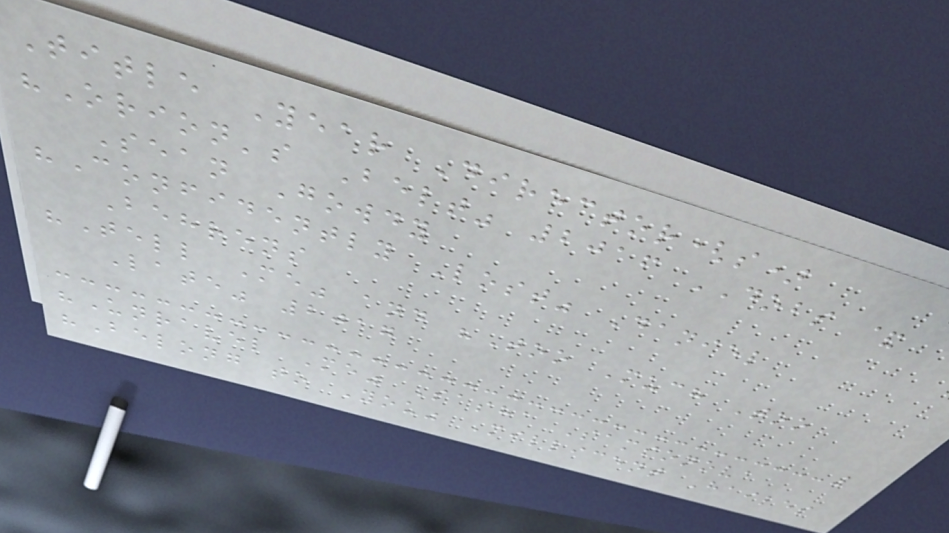Title Year Director(s)
"Orion's Belt" 2016 DOBS &
Sean Gowdy
"Confidently Lost" Daniel
Behrens
"Tell Me" and "Too Much Too
Late" 2017
"Unravel Me" Sasha Samsonova
"Belong to You" Millicent Hailes
